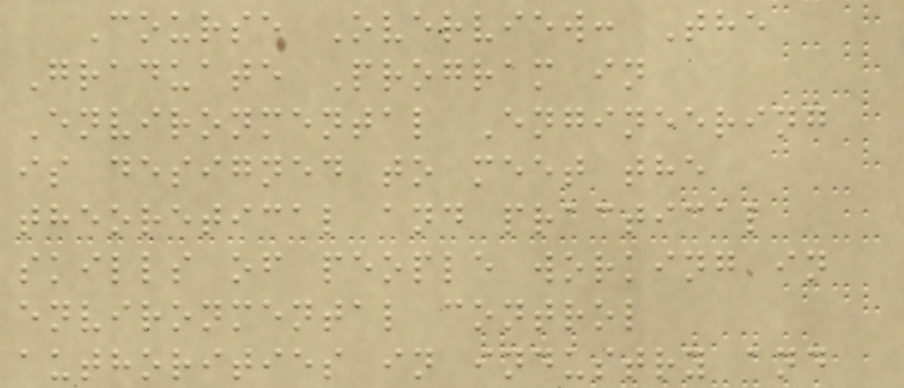Course Overview: The
Graduate Program in
Environmental Engineering
is designed to meet the
theoretical and practical
skills of people working in
environmental control
authorities in industry and
